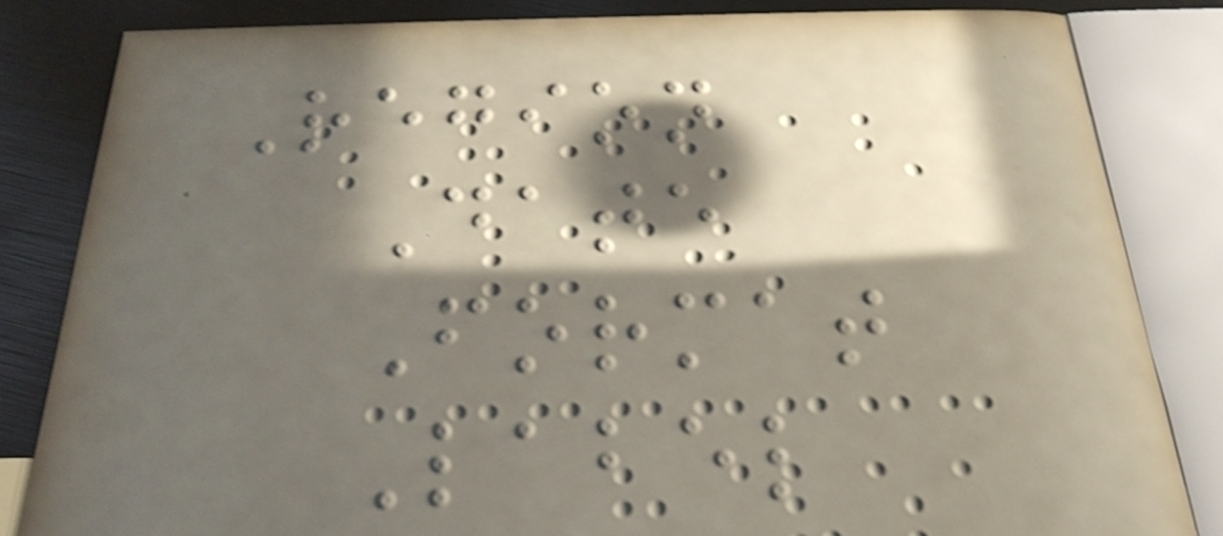Region
Date
Format
Label
